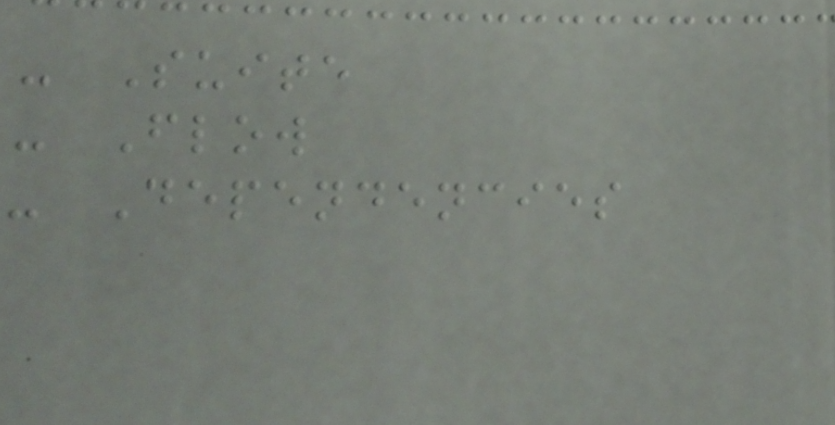- Suite
- Flow
- Dependencies
